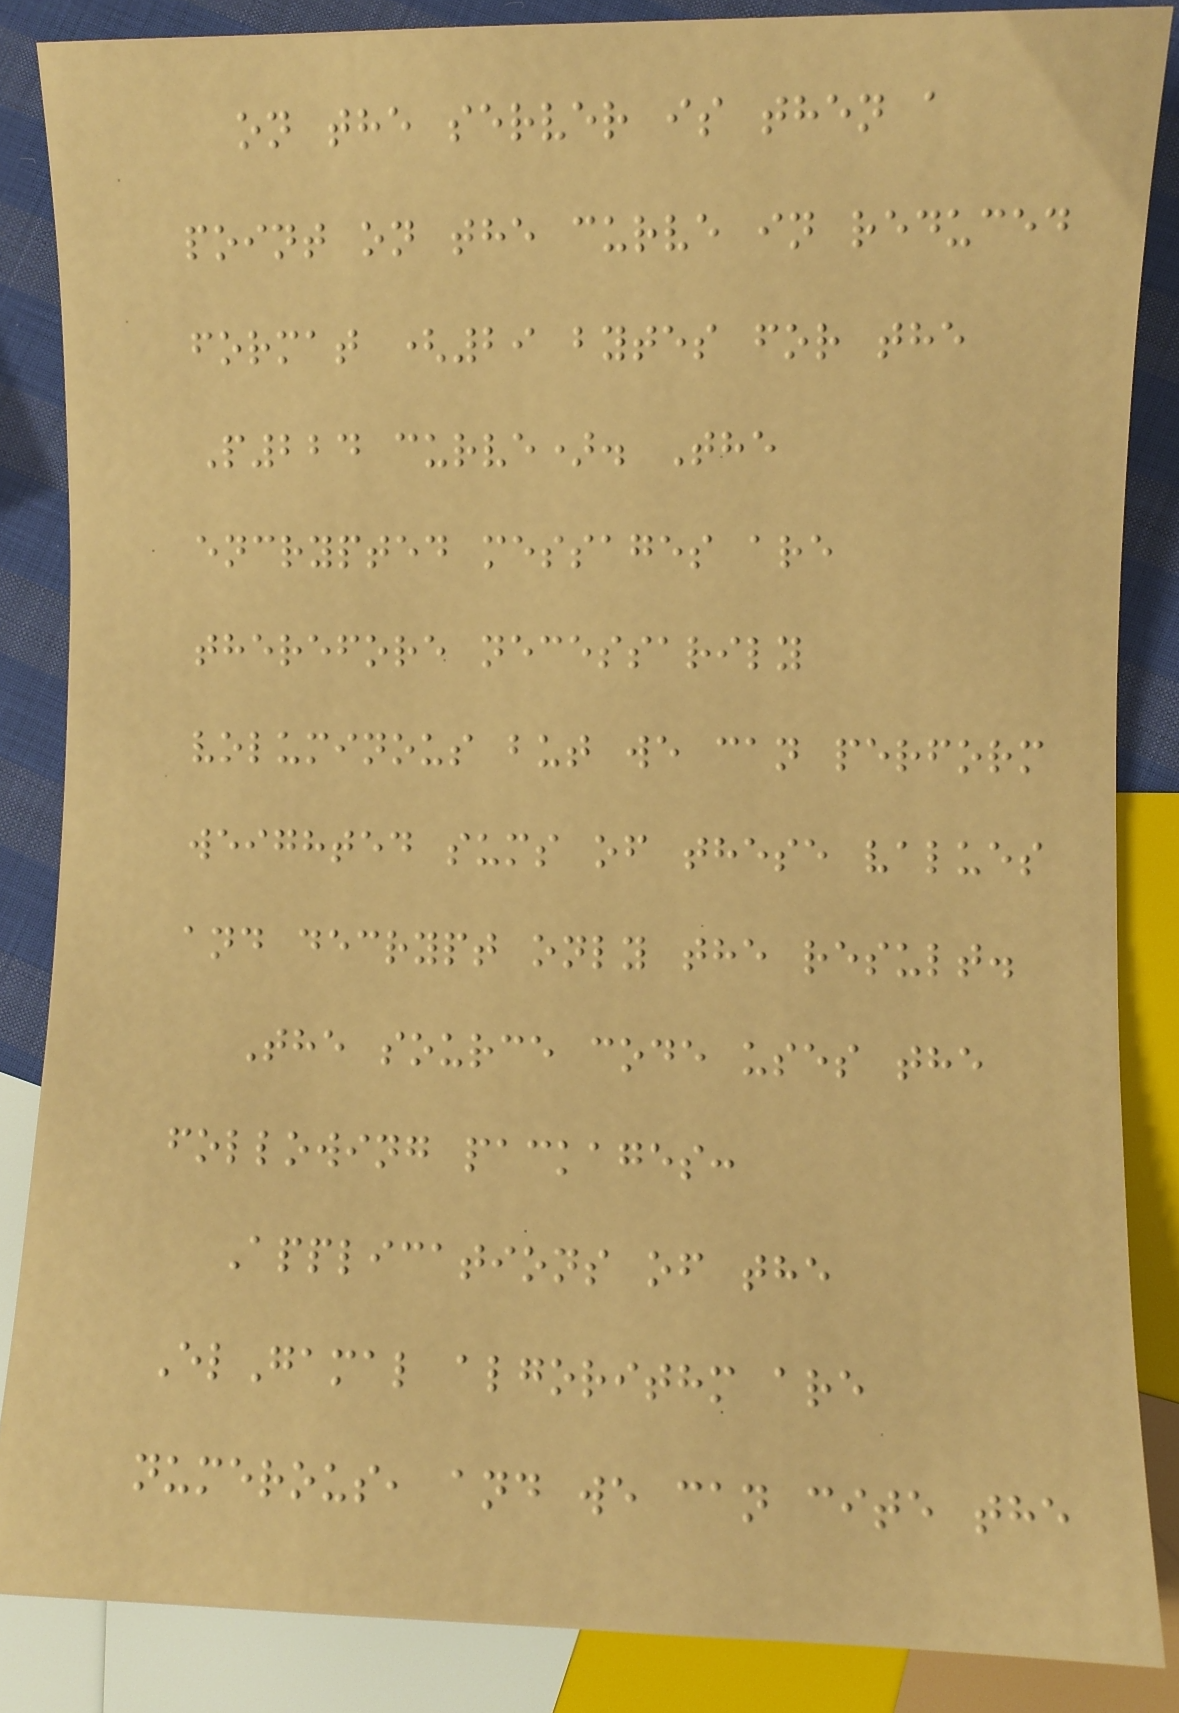on the server is then a
point on the curve in reduced
format (29 bytes for the
P224 curve). The
encrypted messages are
therefore necessarily
voluminous but we can perform
weighted sums of these values
and decrypt only the result.
The source code uses the
following packages:
Applications of the
ElGamal algorithm are
numerous, and we can cite the
